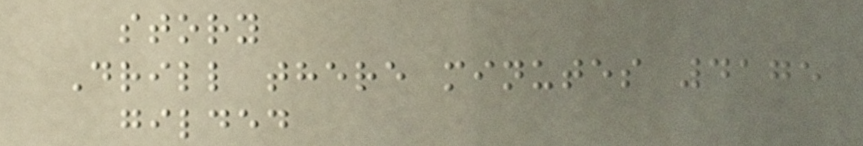story
Drill there minutes 4175
gilded
